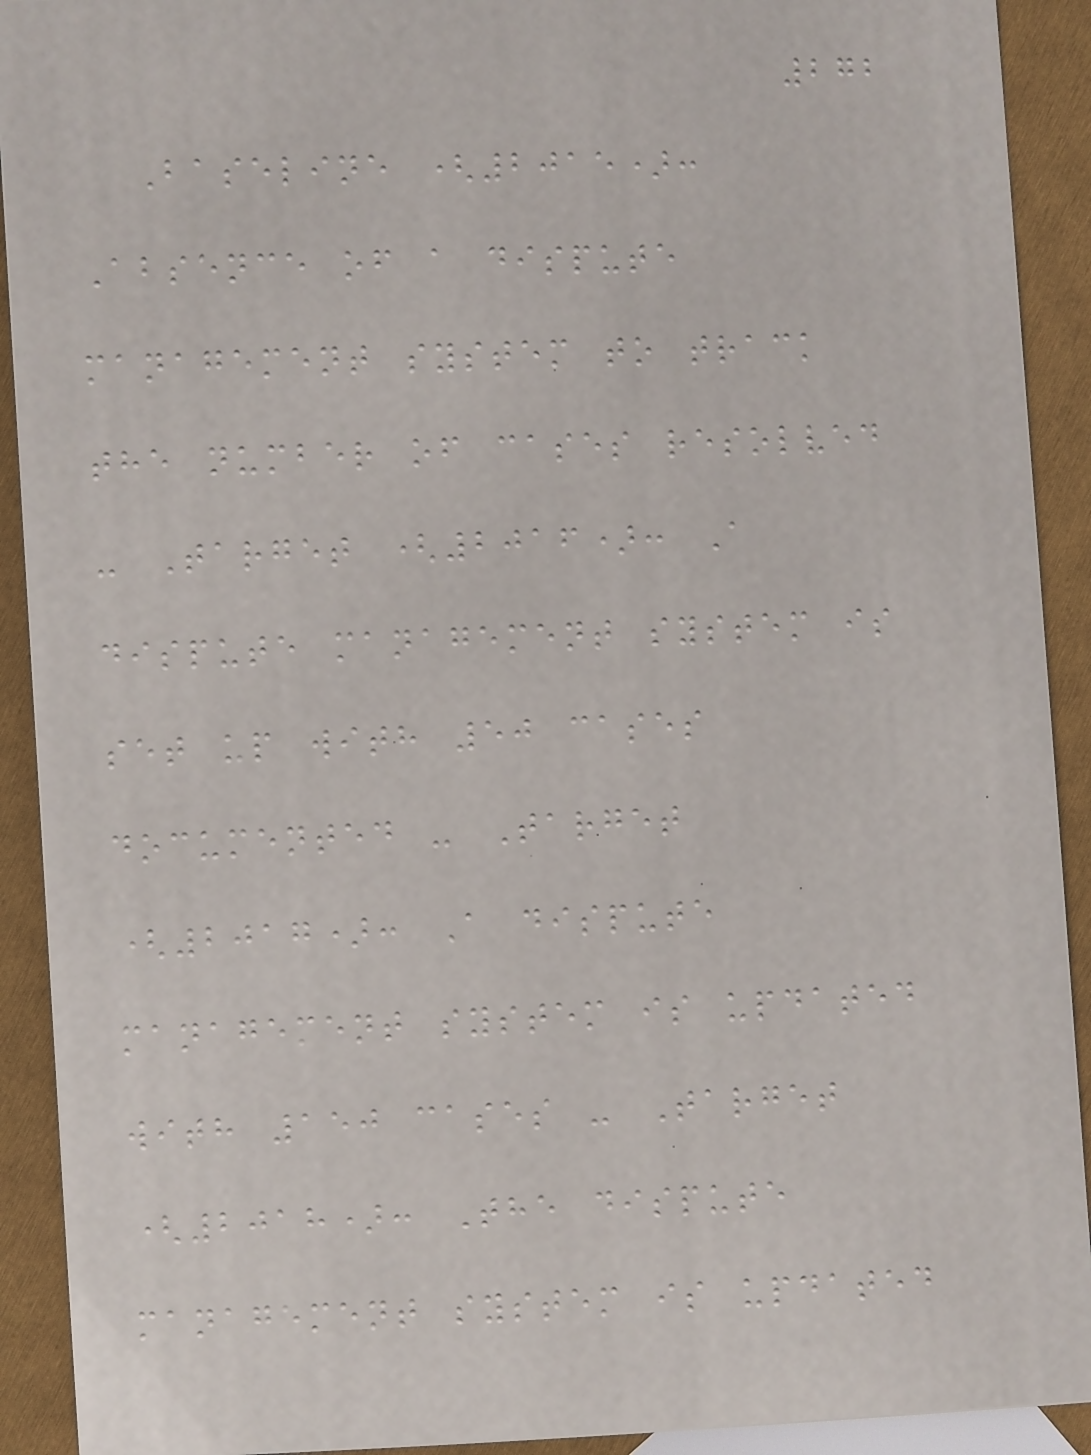272
Baseline (2015):
Absence of a dispute
management system to track
the number of cases resolved
- Target (2016): A
dispute management system is
set up with 50 cases
documented - Target
(2017): A dispute
management system is updated
with 150 cases - Target
(2018): The dispute
management system is updated
